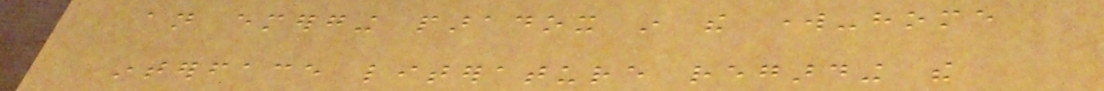an emerging paradox in the work-home
interface literature regarding the
